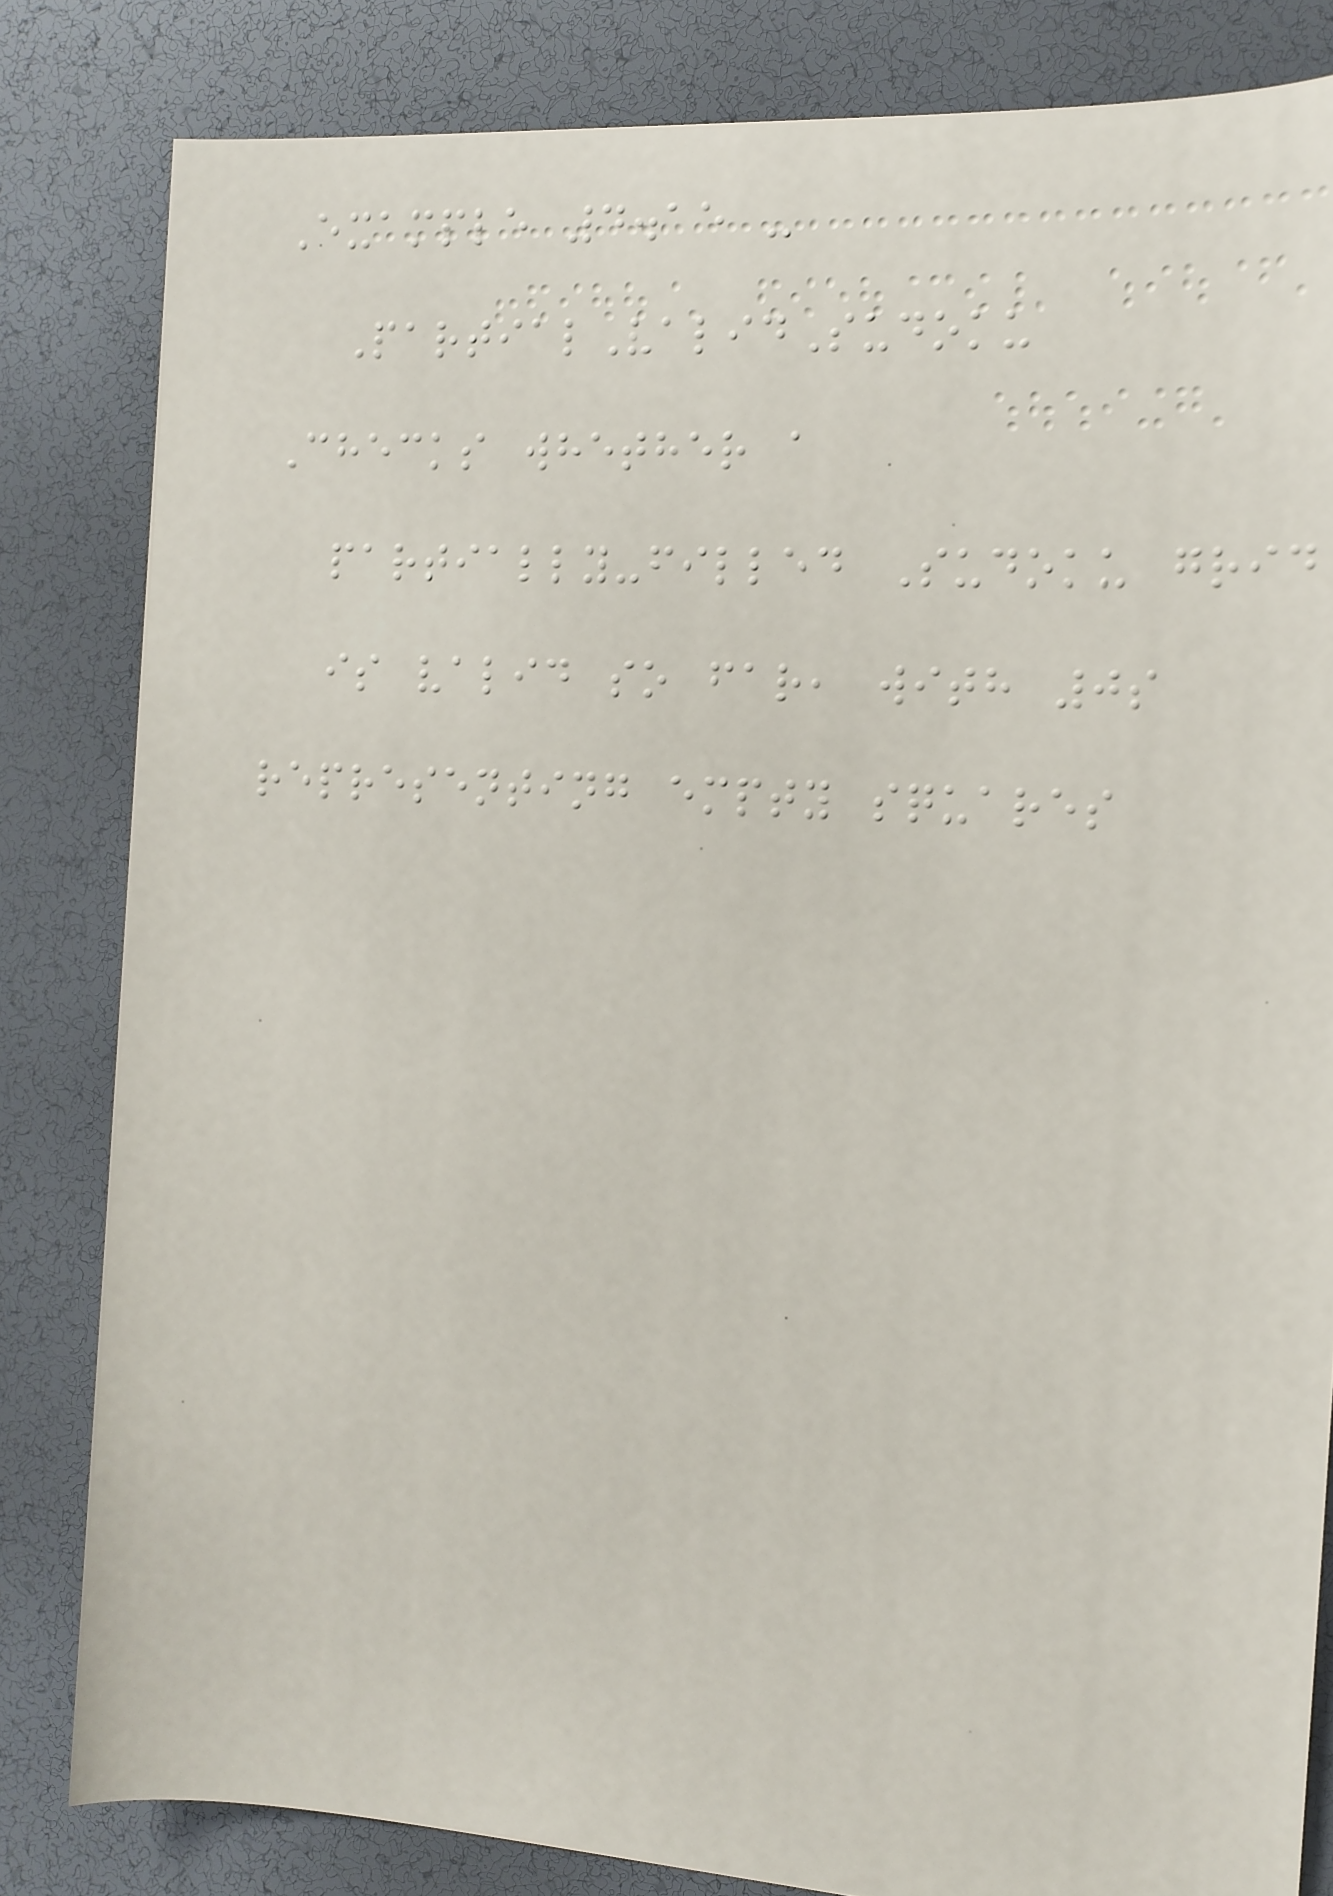Example 4.15 -
PartialValidSudoku
Checks whether a
partially-filled Sudoku grid
is valid so far, with 0s
representing empty squares
